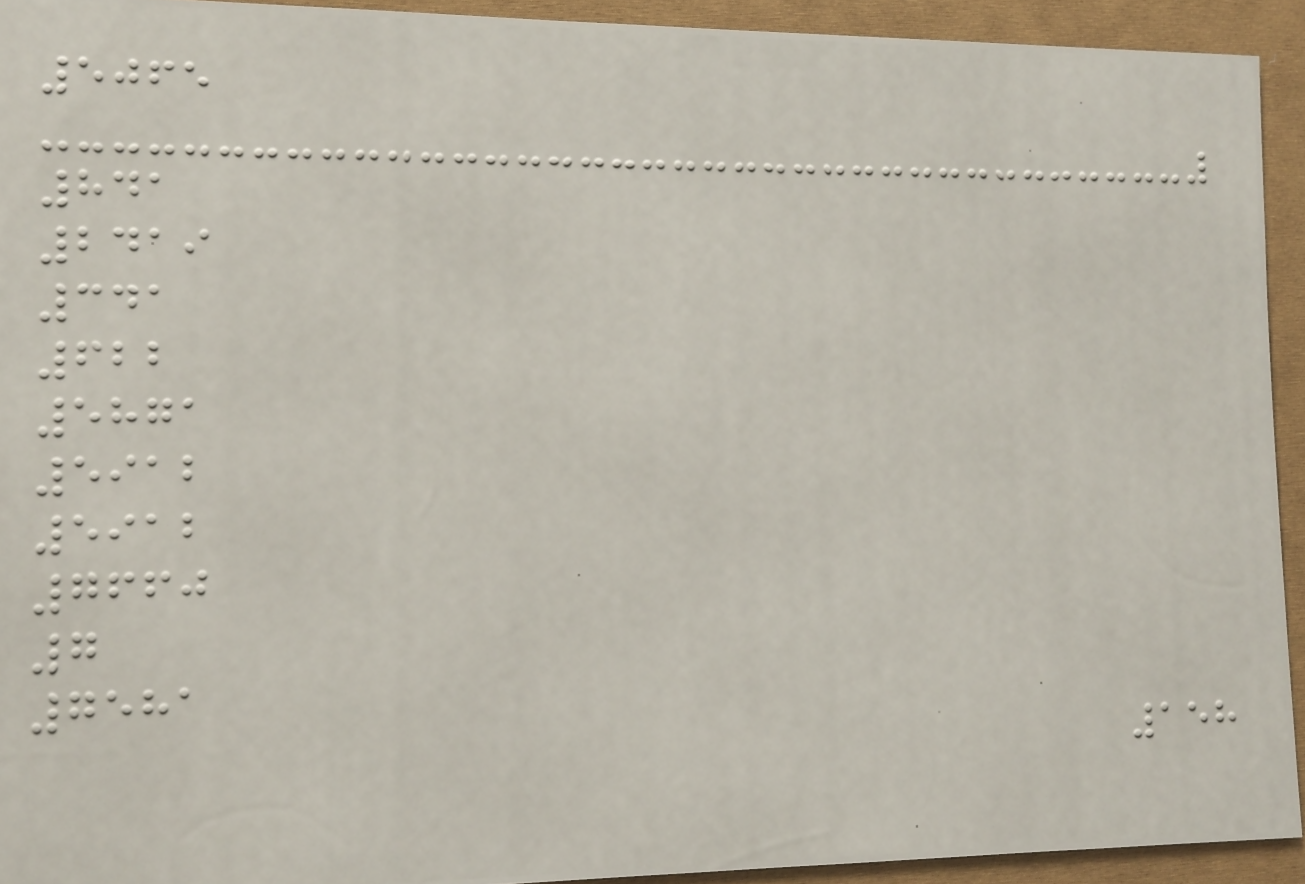5065
841
2419
341
622
5871
5912
5912
7660
7
7581
158
